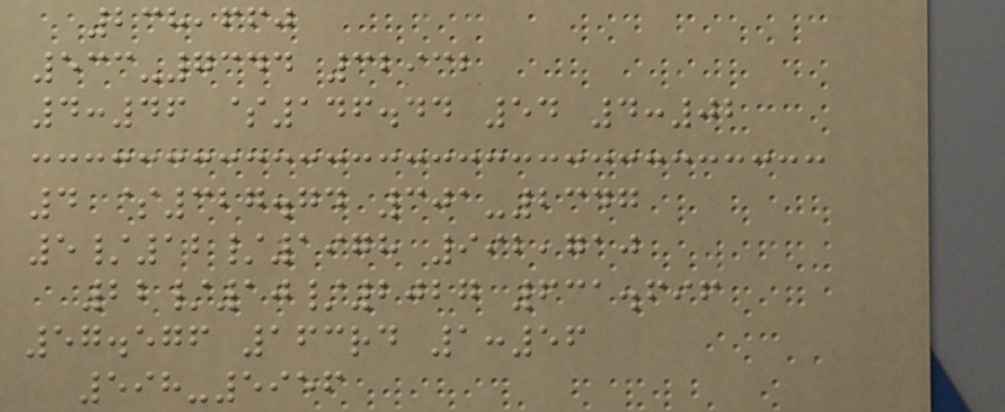238,660
533-7344 32932
4:46 $146.44 54 4:02
4 $327.74 301-2347
5/12/1978 992,710
22/10/2027 631.696
57.576 163rd 1:56
598-5956
